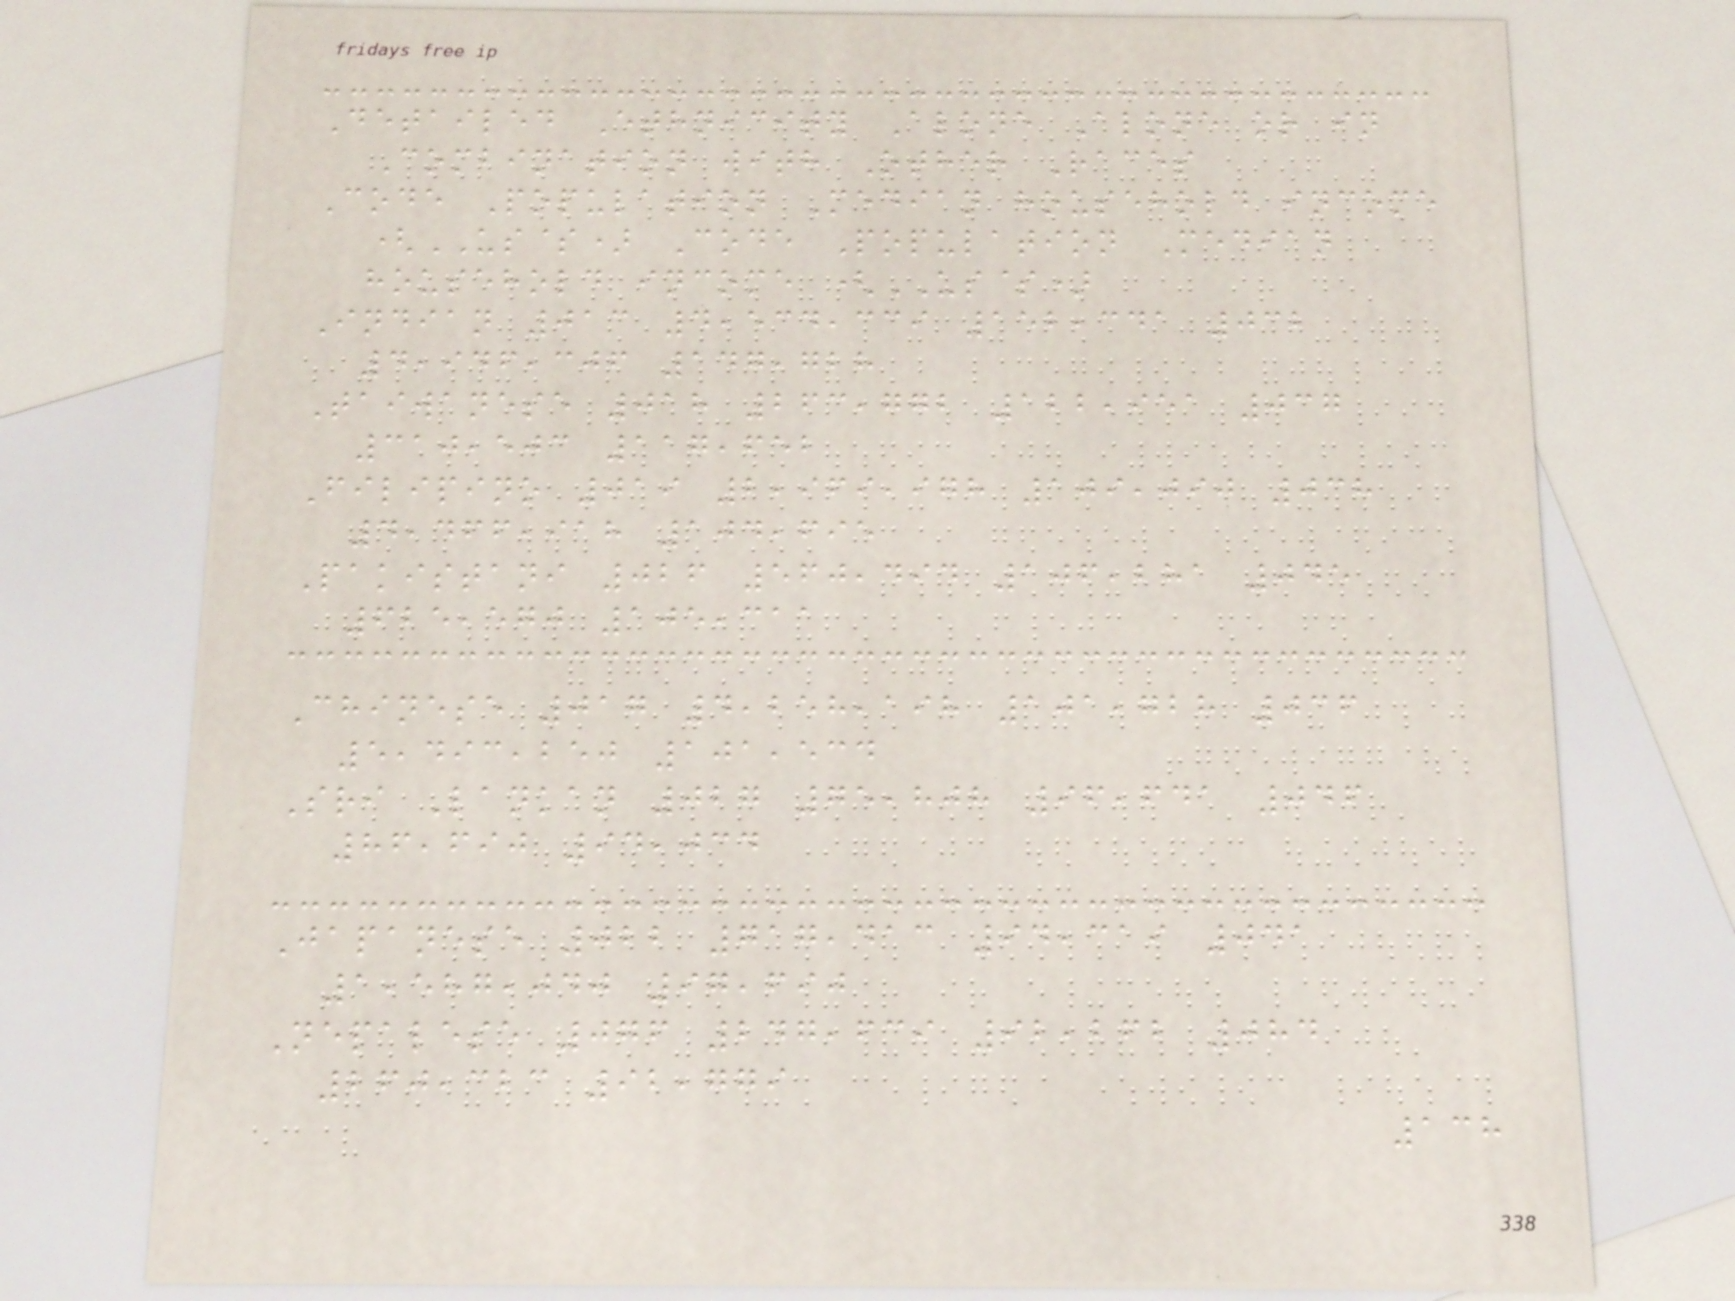Detailed Ethnicity Alone Alone or in
Combination with Other Races
Code Population Median household income
(US$) Code Population Median
household income (US$)
Indian 013 4,534,339 152,341 032
4,946,306 147,728
Taiwanese 018 263,772 122,951 037
310,503 117,652
Filipino 019 2,969,978 109,090 038
4,466,918 104,695
Pakistani 026 560,494 106,281 045
625,570 105,311
Chinese 017 4,258,198 101,728 036
5,493,250 101,534
Sri Lankan 027 75,808 96,641 046
86,690 94,034
Japanese 022 717,413 94,319 041
1,587,040 97,690
Nepalese 076 247,639 92,262 084
260,323 92,779
138
